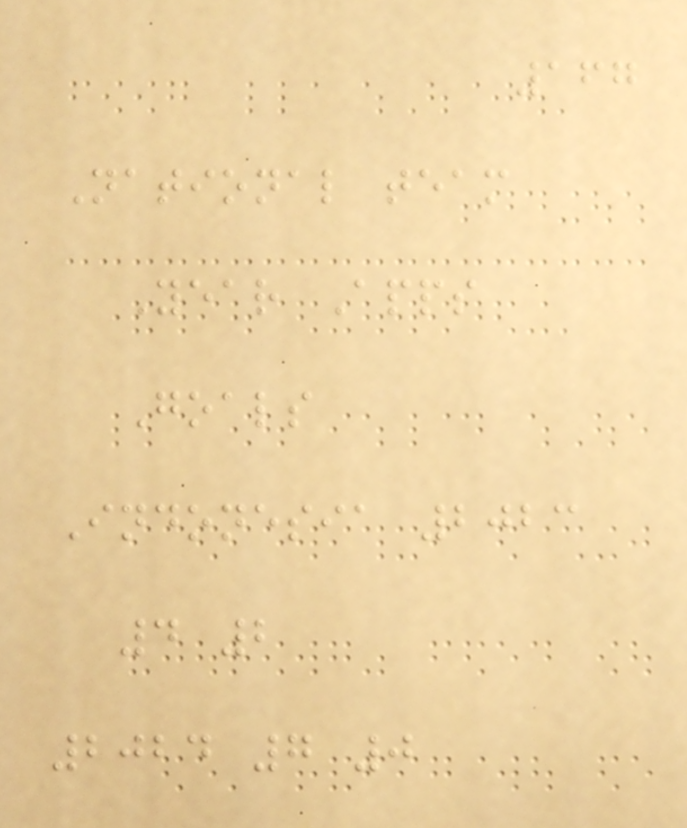167
National team
Year Apps
Goals
Indonesia 2023
4 2
2024 7 0
